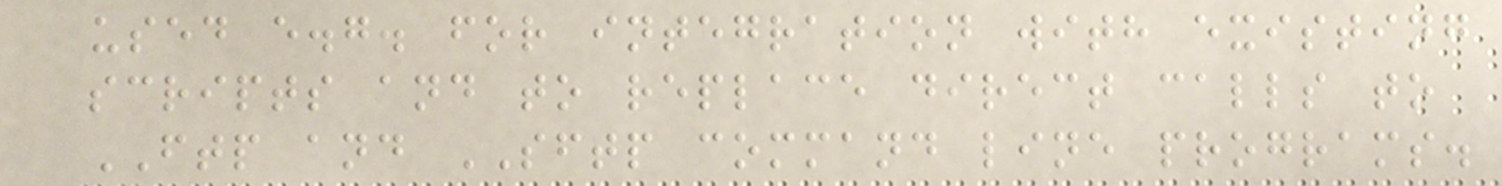used e.g. for integration with existing
scripts and to replace direct calls to
FTP and SFTP command line programs.
